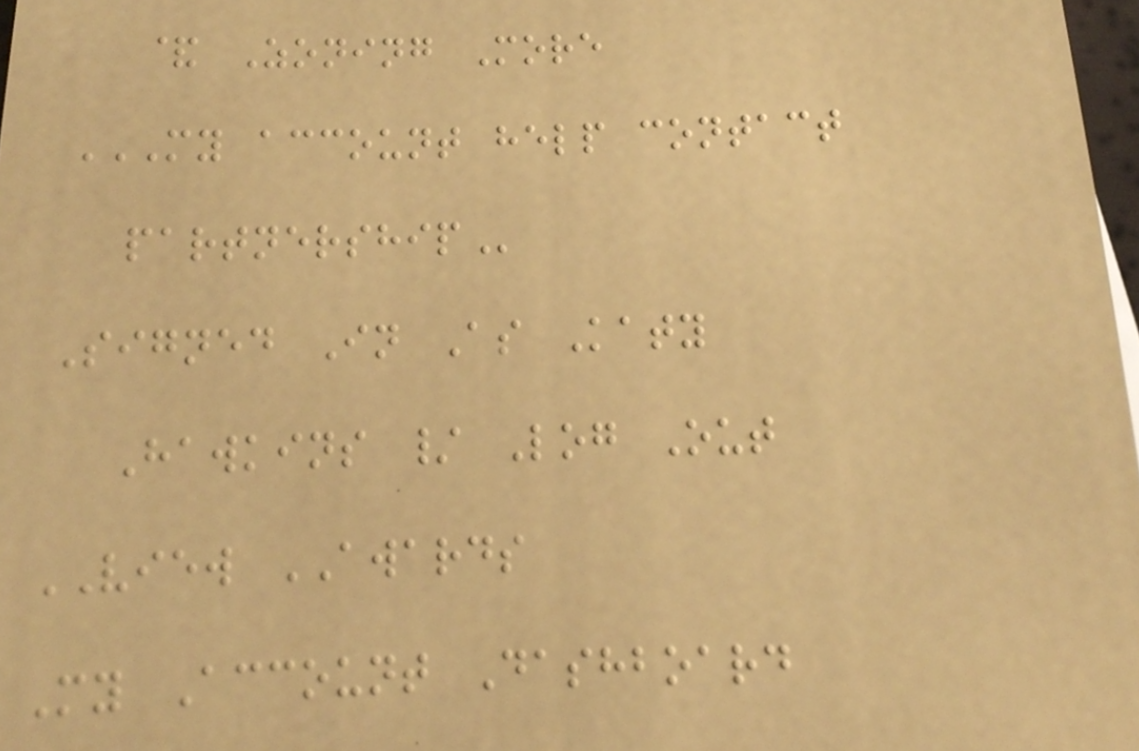& Zoning More
MY ACCOUNT HELP CONTACT
PARTNERSHIP
Signed In As Katy
Hawkins / Log Out
VIEW AWARDS
My Account Dashboard
